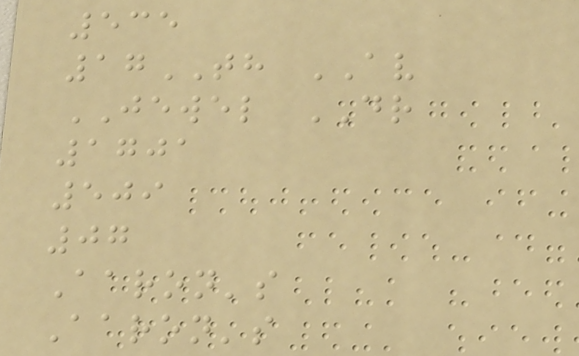535
17TH AV
JEWEL DR
1701
509
07
Aaron's
Aaron's
